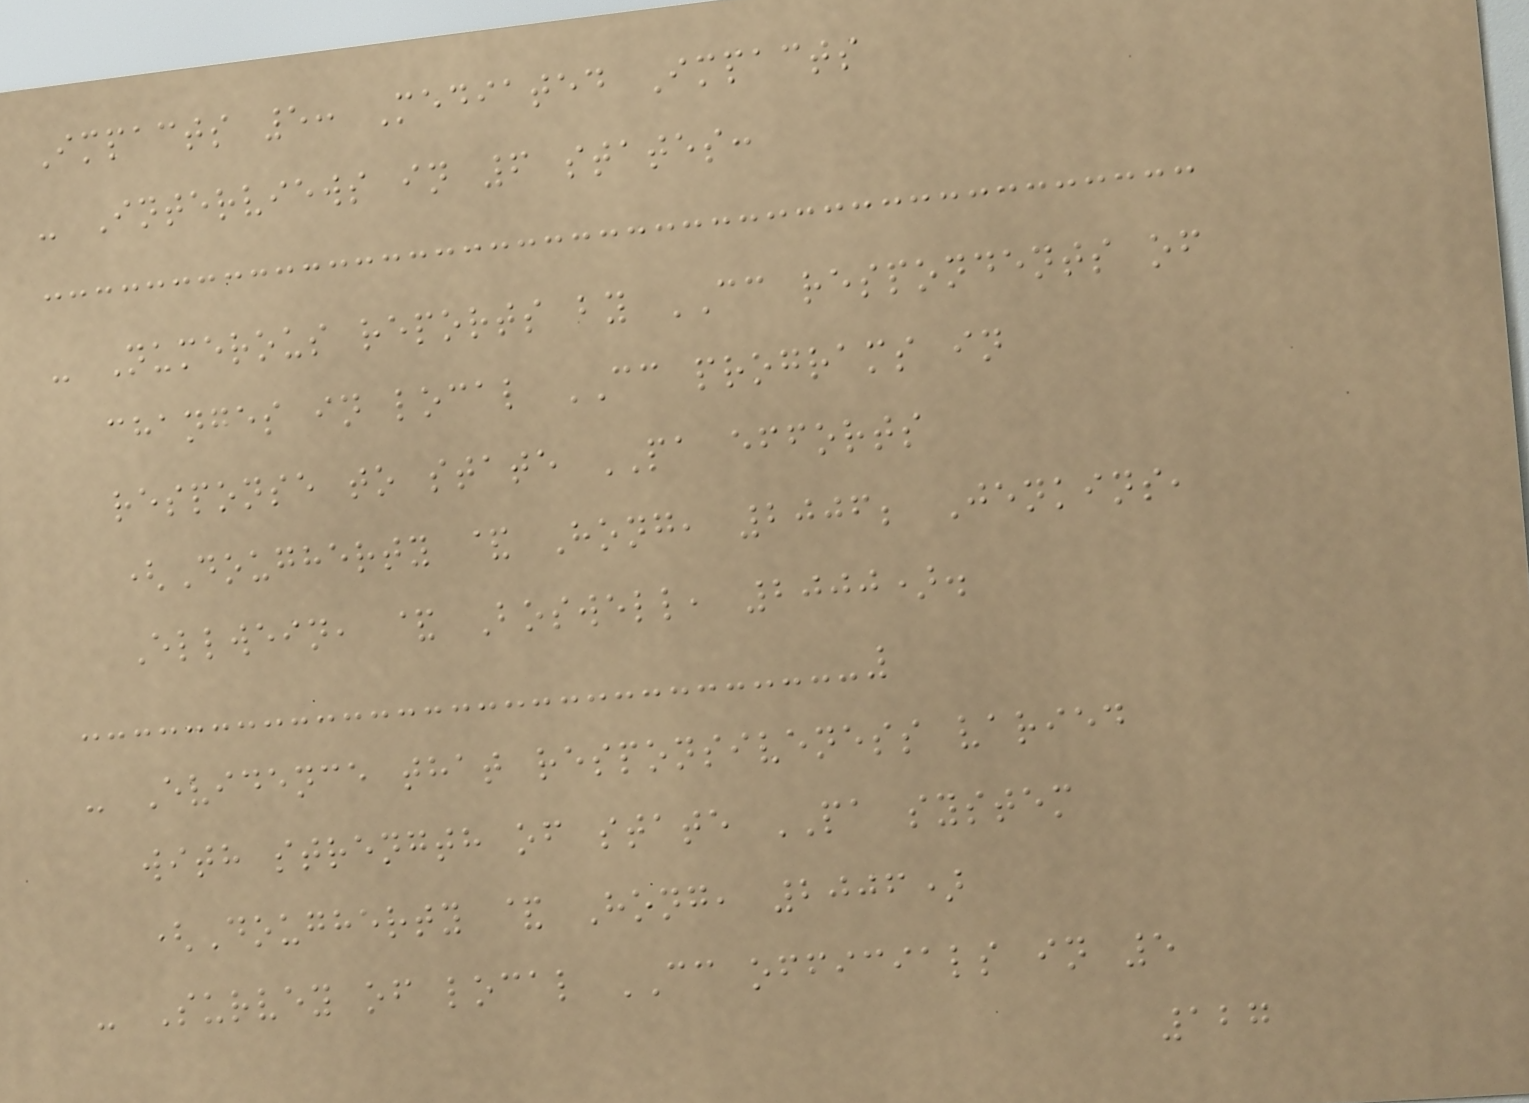Impacts 5: Mediated Impacts
- Interviews in 6 states:
- Numerous reports by CC respondents of
changes in local CC programs in
response to state PA efforts
(Dougherty & Hong, 2006; Jenkins,
Ellwein, & Boswell, 2000).
- Evidence that responsiveness varied
with strength of state PA system
(Dougherty & Hong, 2006)
- Survey of local CC officials in 5
127
